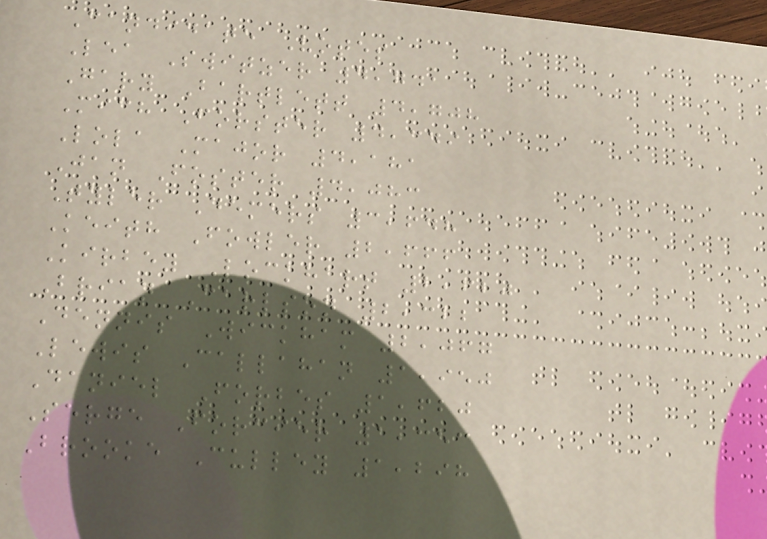Candidate Votes
Lea Switzer 4,741
Gary Bartlett 4,708
Mich Forster 4,349
Lola Major 4,181
Jan Foster 4,083
Tyler Demers 3,648
Keith Fowler 2,666
Kirbey Lockhart 2,620
Brian Carlson 2,322
Dennis Wickham 2,067
Lewis Callahan 1,950
Daniel Forbes 1,620
Serge Forcier 1,353
Brooke Culley 1,298
